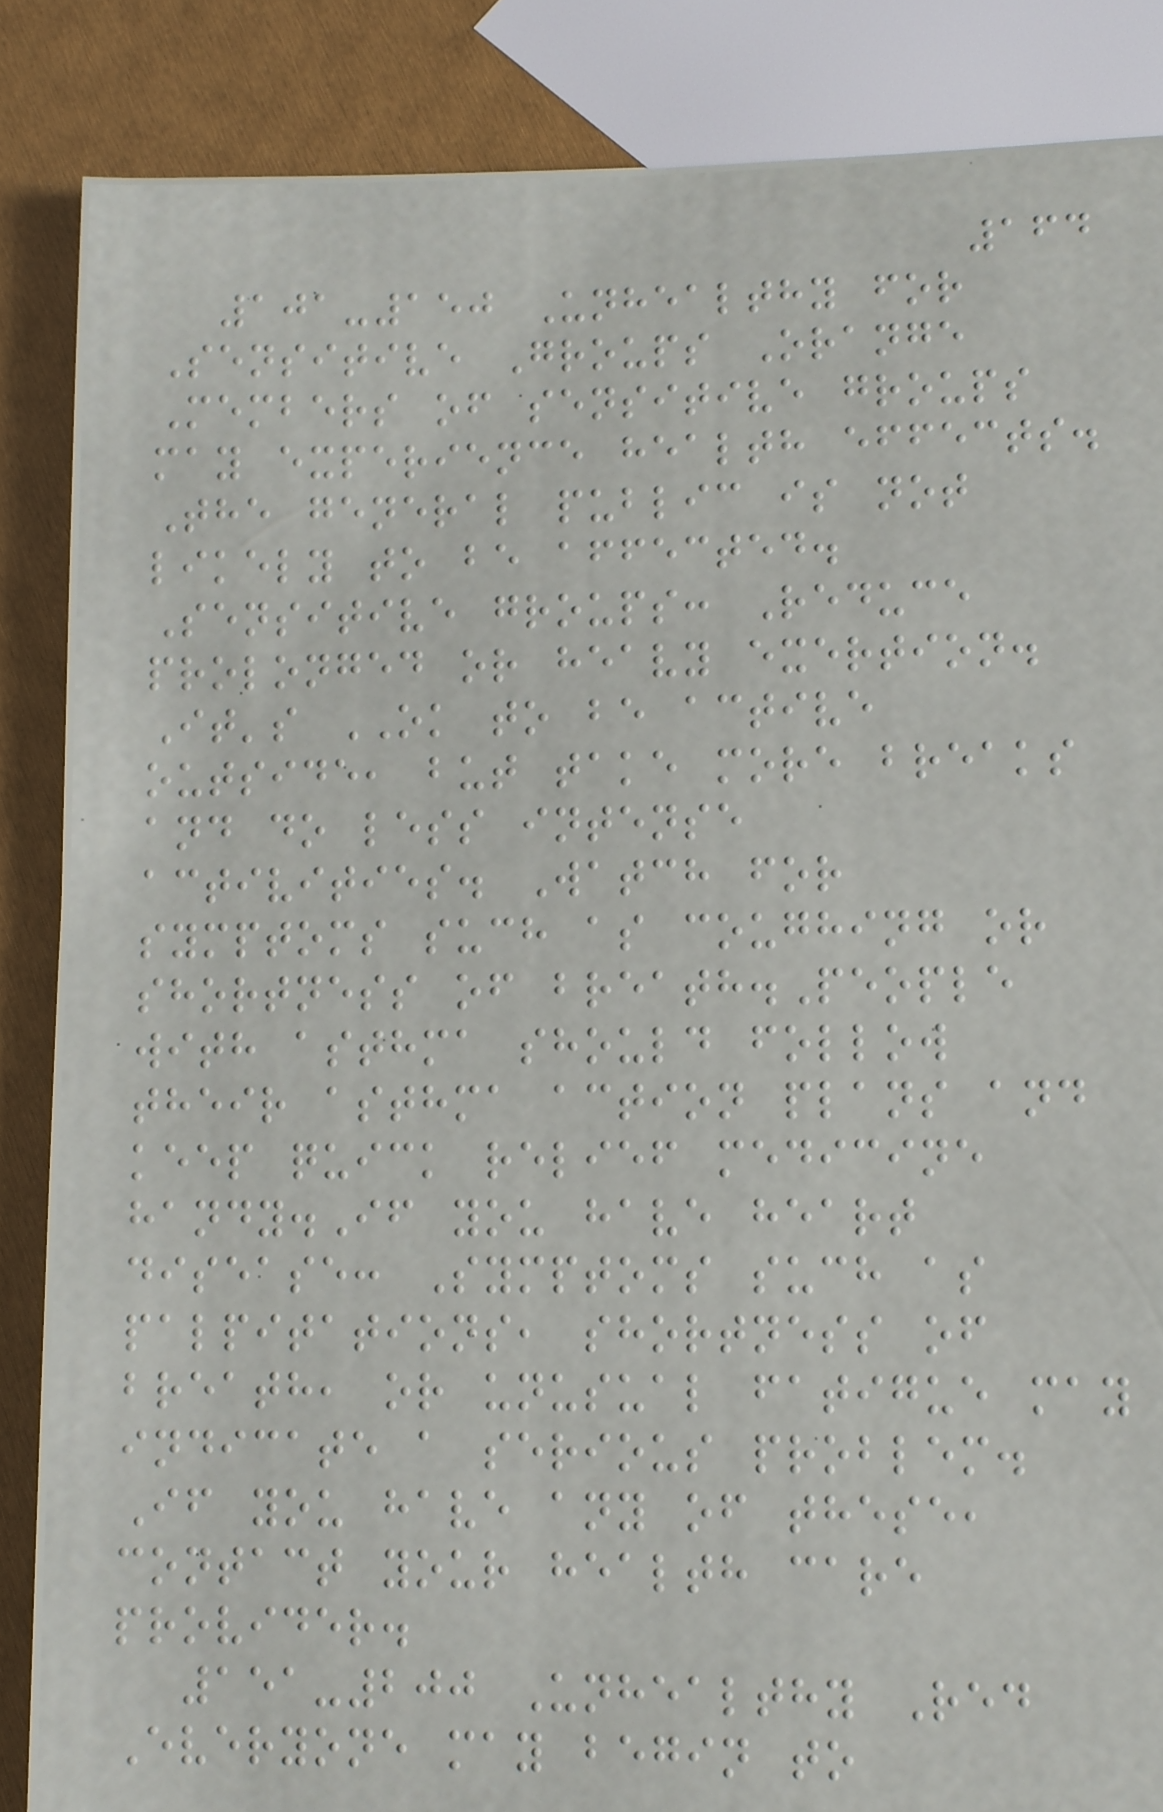164
101-150 Unhealthy for
Sensitive Groups Orange
Members of sensitive groups
may experience health effects.
The general public is not
likely to be affected.
Sensitive groups: Reduce
prolonged or heavy exertion.
It's OK to be active
outside, but take more breaks
and do less intense
activities. Watch for
symptoms such as coughing or
shortness of breath.People
with asthma should follow
their asthma action plans and
keep quick relief medicine
handy.If you have heart
disease: Symptoms such as
palpitations, shortness of
breath, or unusual fatigue may
indicate a serious problem.
If you have any of these,
contact your health care
provider.
151-200 Unhealthy Red
Everyone may begin to
